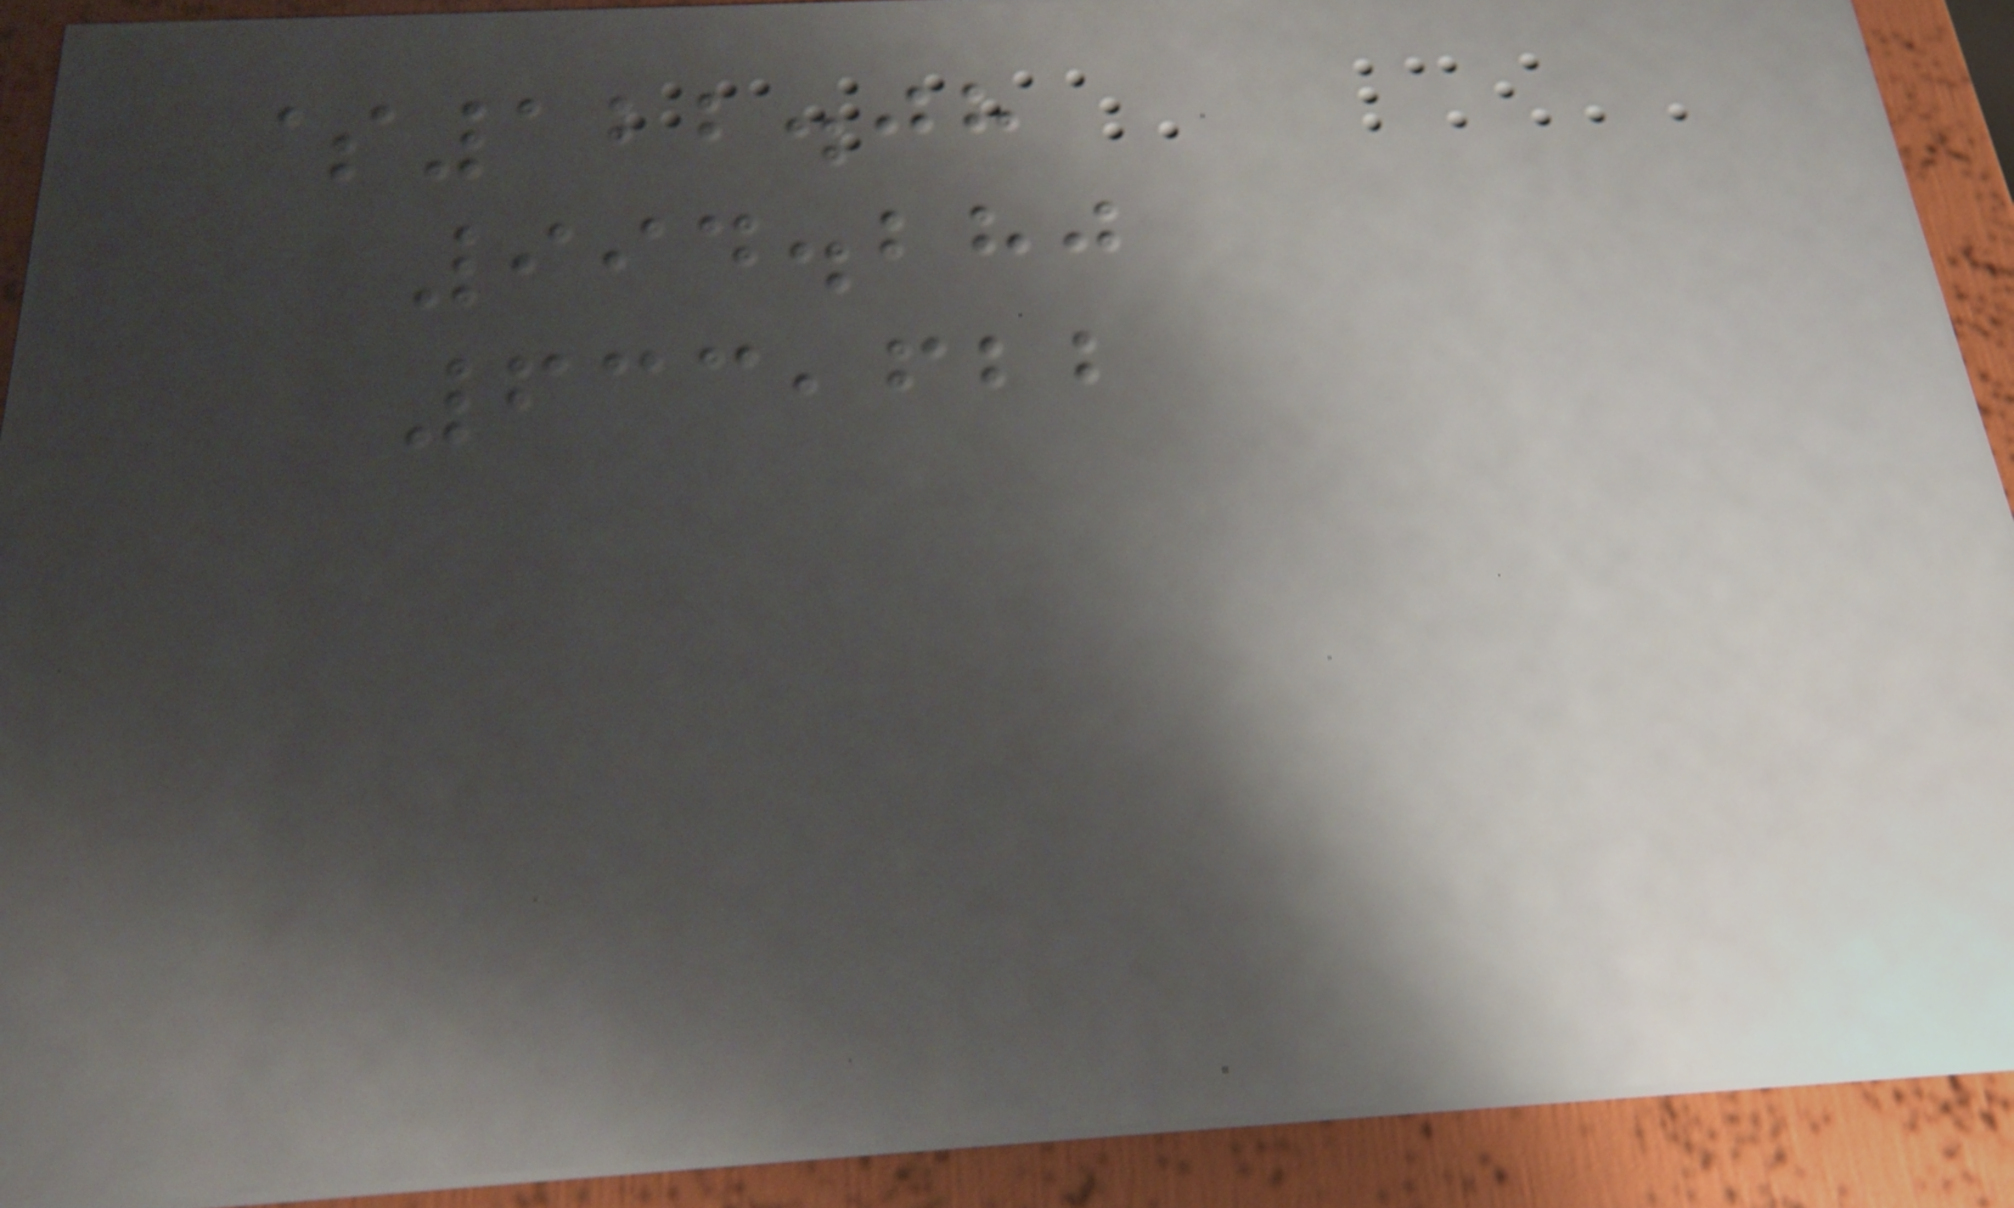$122.08
994.280
633,622
